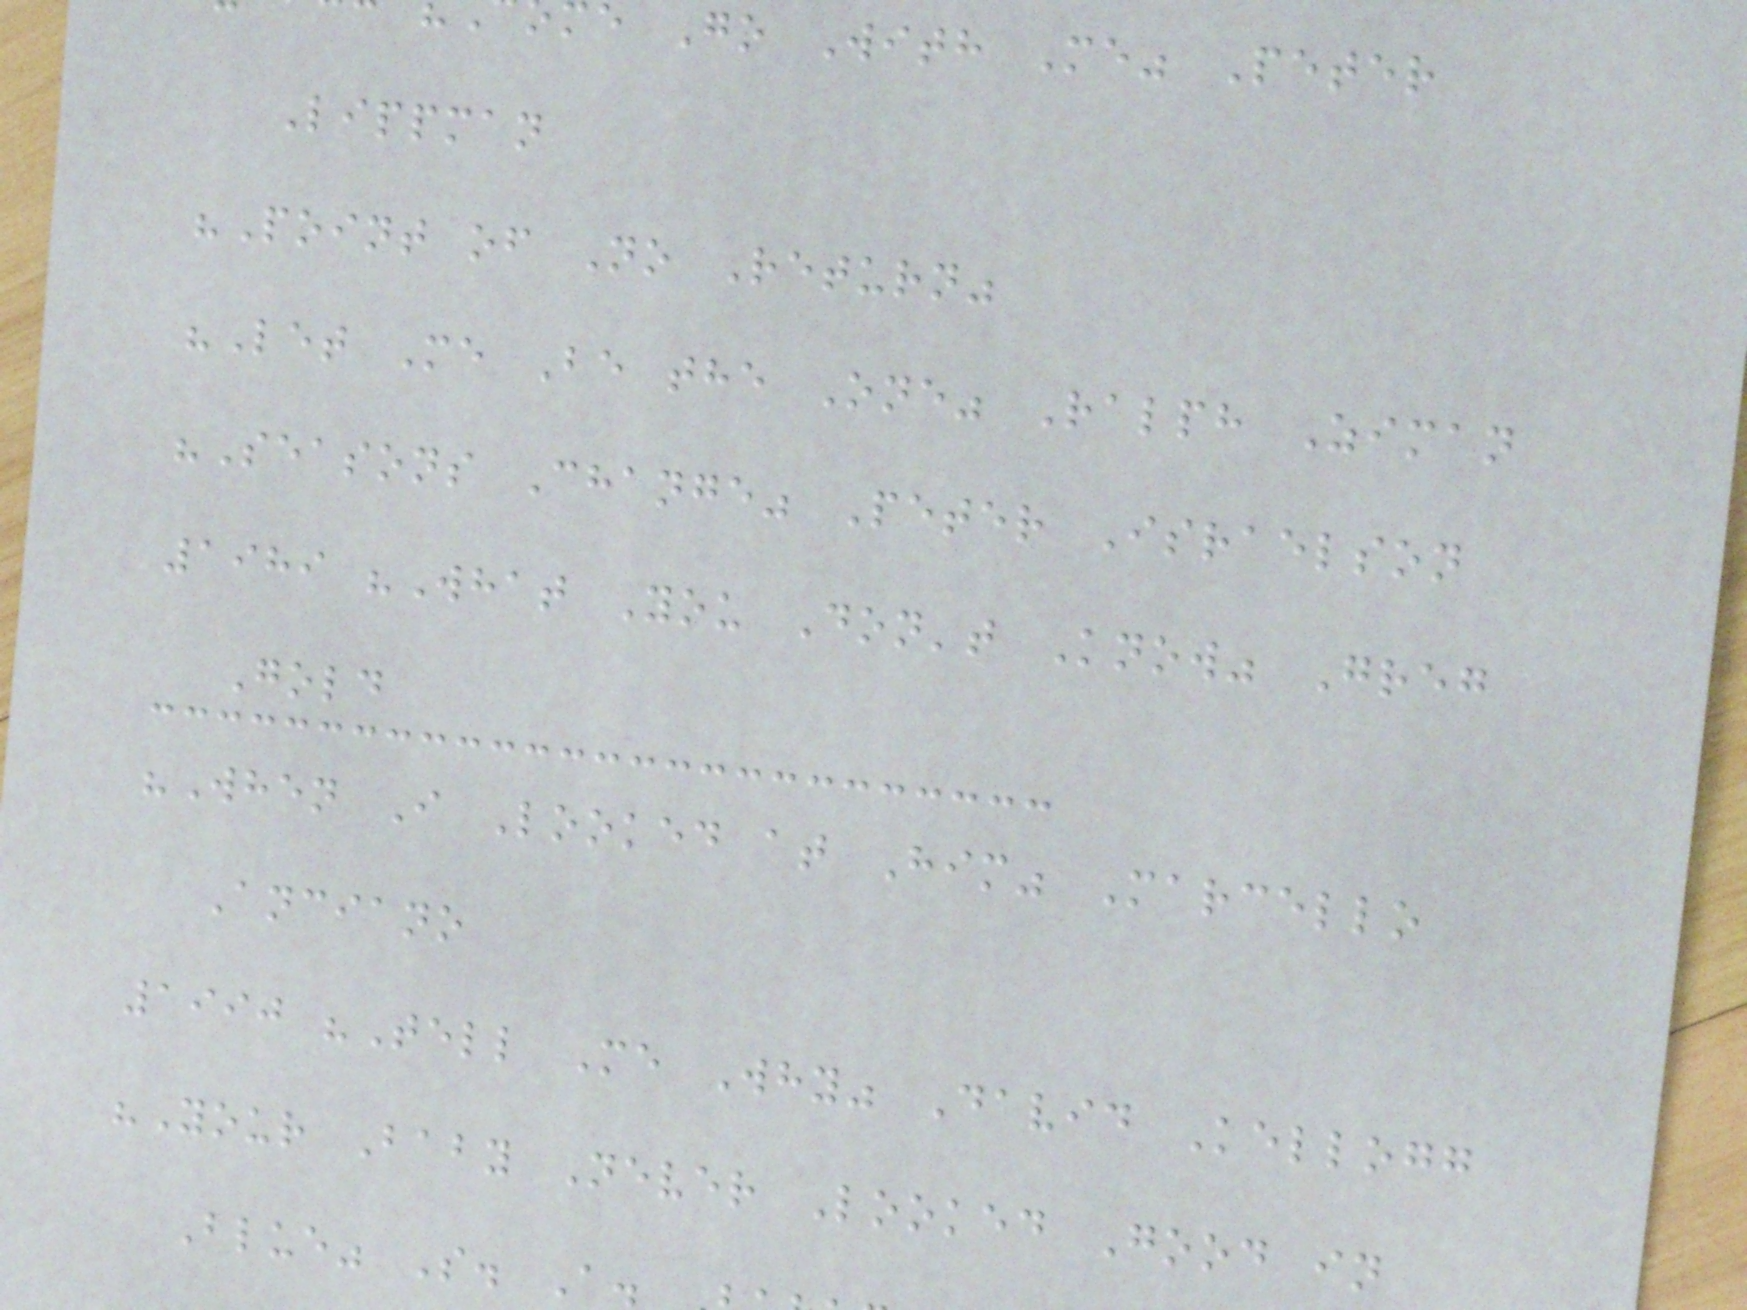e Go With Me" Peter
Lippman
"Point of No Return"
"Let Me Be the One" Ralph Ziman
"Seasons Change" Peter Israelson
1989 "What You Don't Know" Greg
Gold
"When I Looked at Him" Marcello
Anciano
1990 "Tell Me Why" David Kellogg
"Your Baby Never Looked Good in
Blue" S. A.
